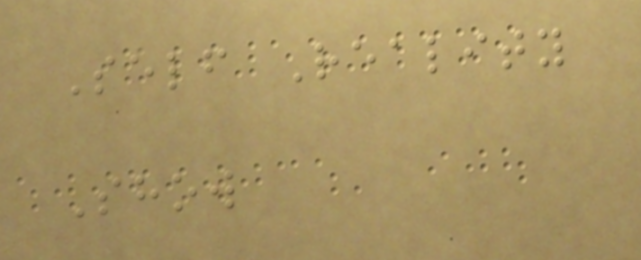Self Reality
Show
